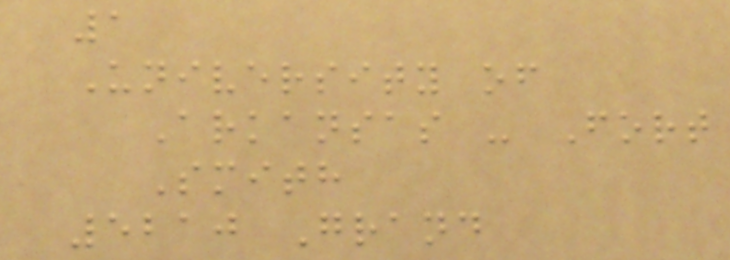1
University of
Arkansas - Fort
Smith
5210 Grand
